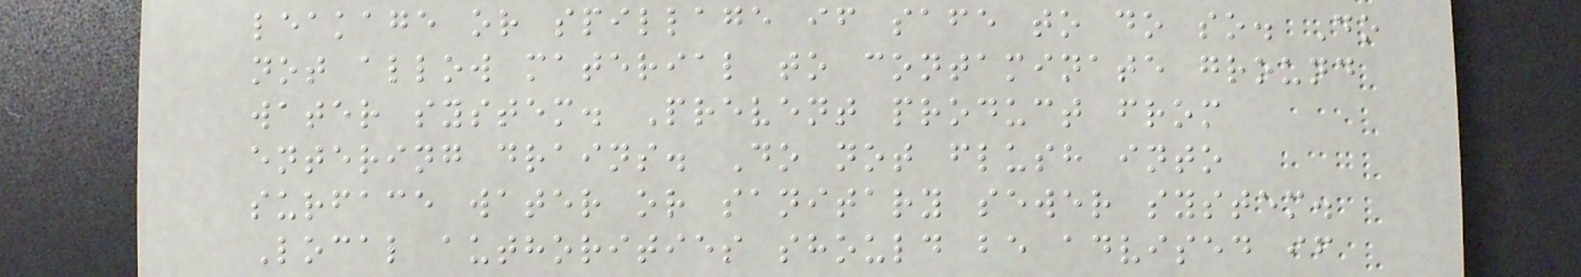leakage or spillage if safe to do so. Do
not allow material to contaminate ground
water system. Prevent product from
entering drains. Do not flush into
surface water or sanitary sewer system.
Local authorities should be advised if
